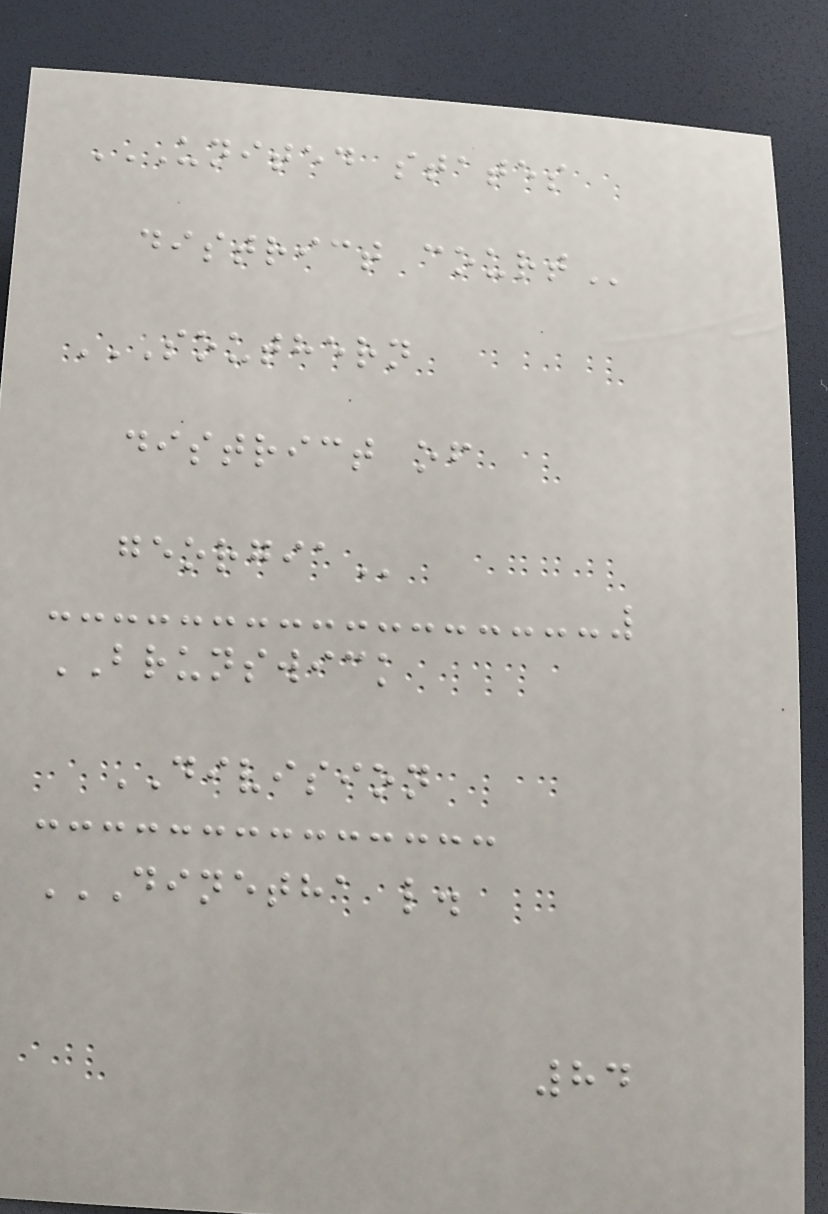UNITED STATES
DISTRICT COURT
SOUTHERN
DISTRICT OF
GEORGIA
BRUNSWICK
DIVISION
DINETHA L.
84
